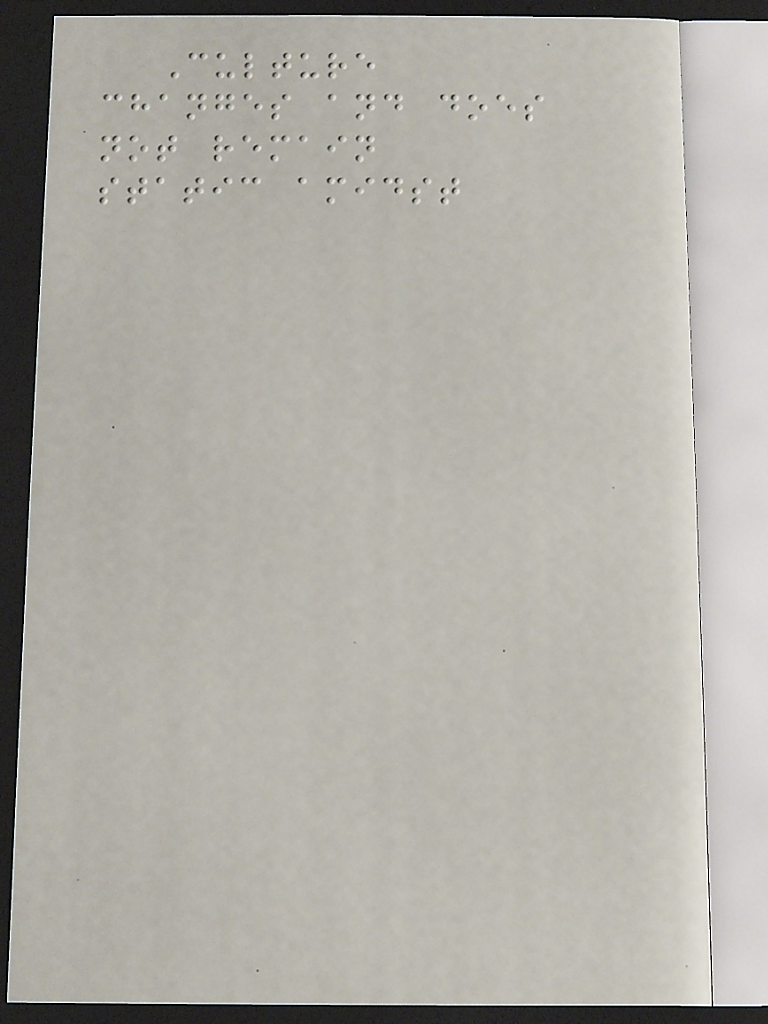Culture
changes and does
not remain
static amidst
